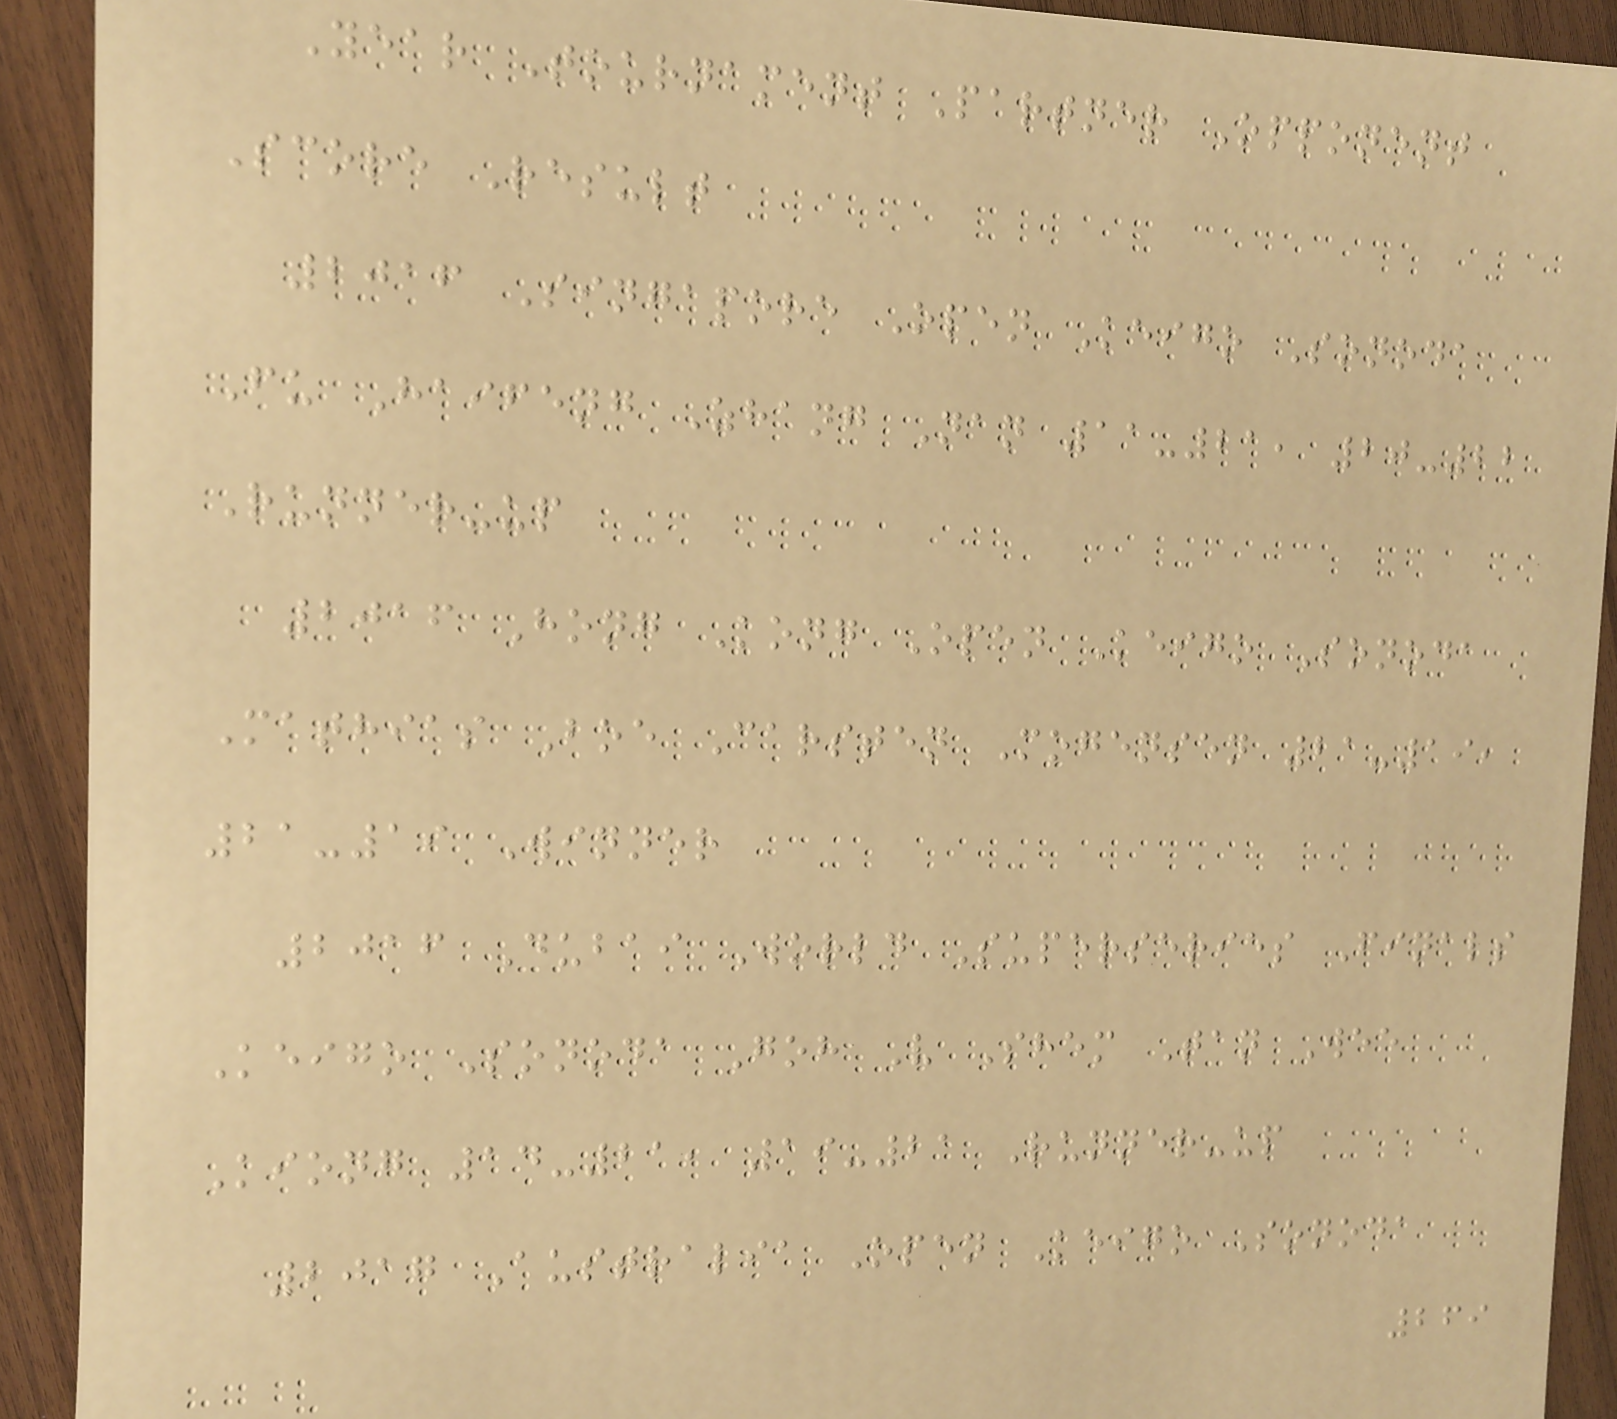Year Tournament Partner Opponent
Score Result
2016 Singapore Open Keigo Sonoda
Fu Haifeng Zhang Nan 11-21, 20-22
Runner-up
2016 Hong Kong Open Keigo Sonoda
Mathias Boe Carsten Mogensen 21-19,
21-19 Winner
2016 Dubai World Superseries Finals
Keigo Sonoda Goh V Shem Tan Wee
Kiong 14-21, 19-21 Runner-up
2017 Australia Open Keigo Sonoda
269
